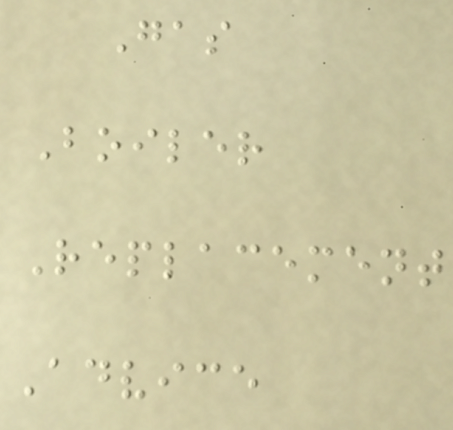Gas
Boiler
Replacement
Advice
